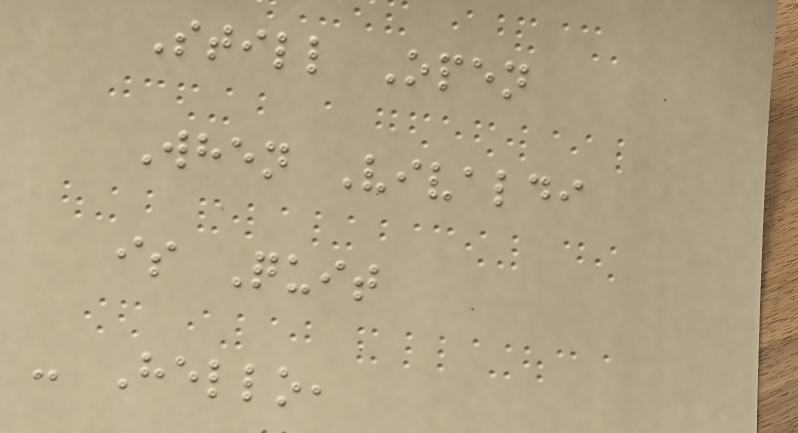Still Open
When Vivaldi
is Quit
- Hello,
